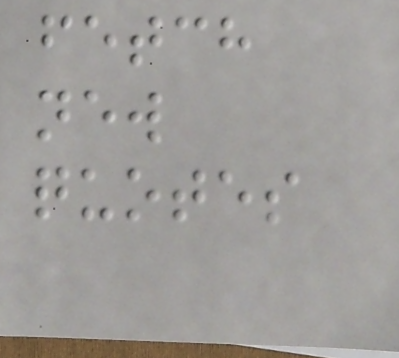fetch
new
quotes
